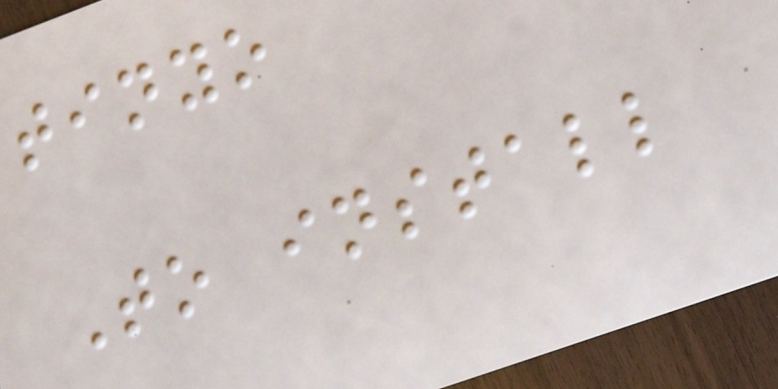tinyo
To install
